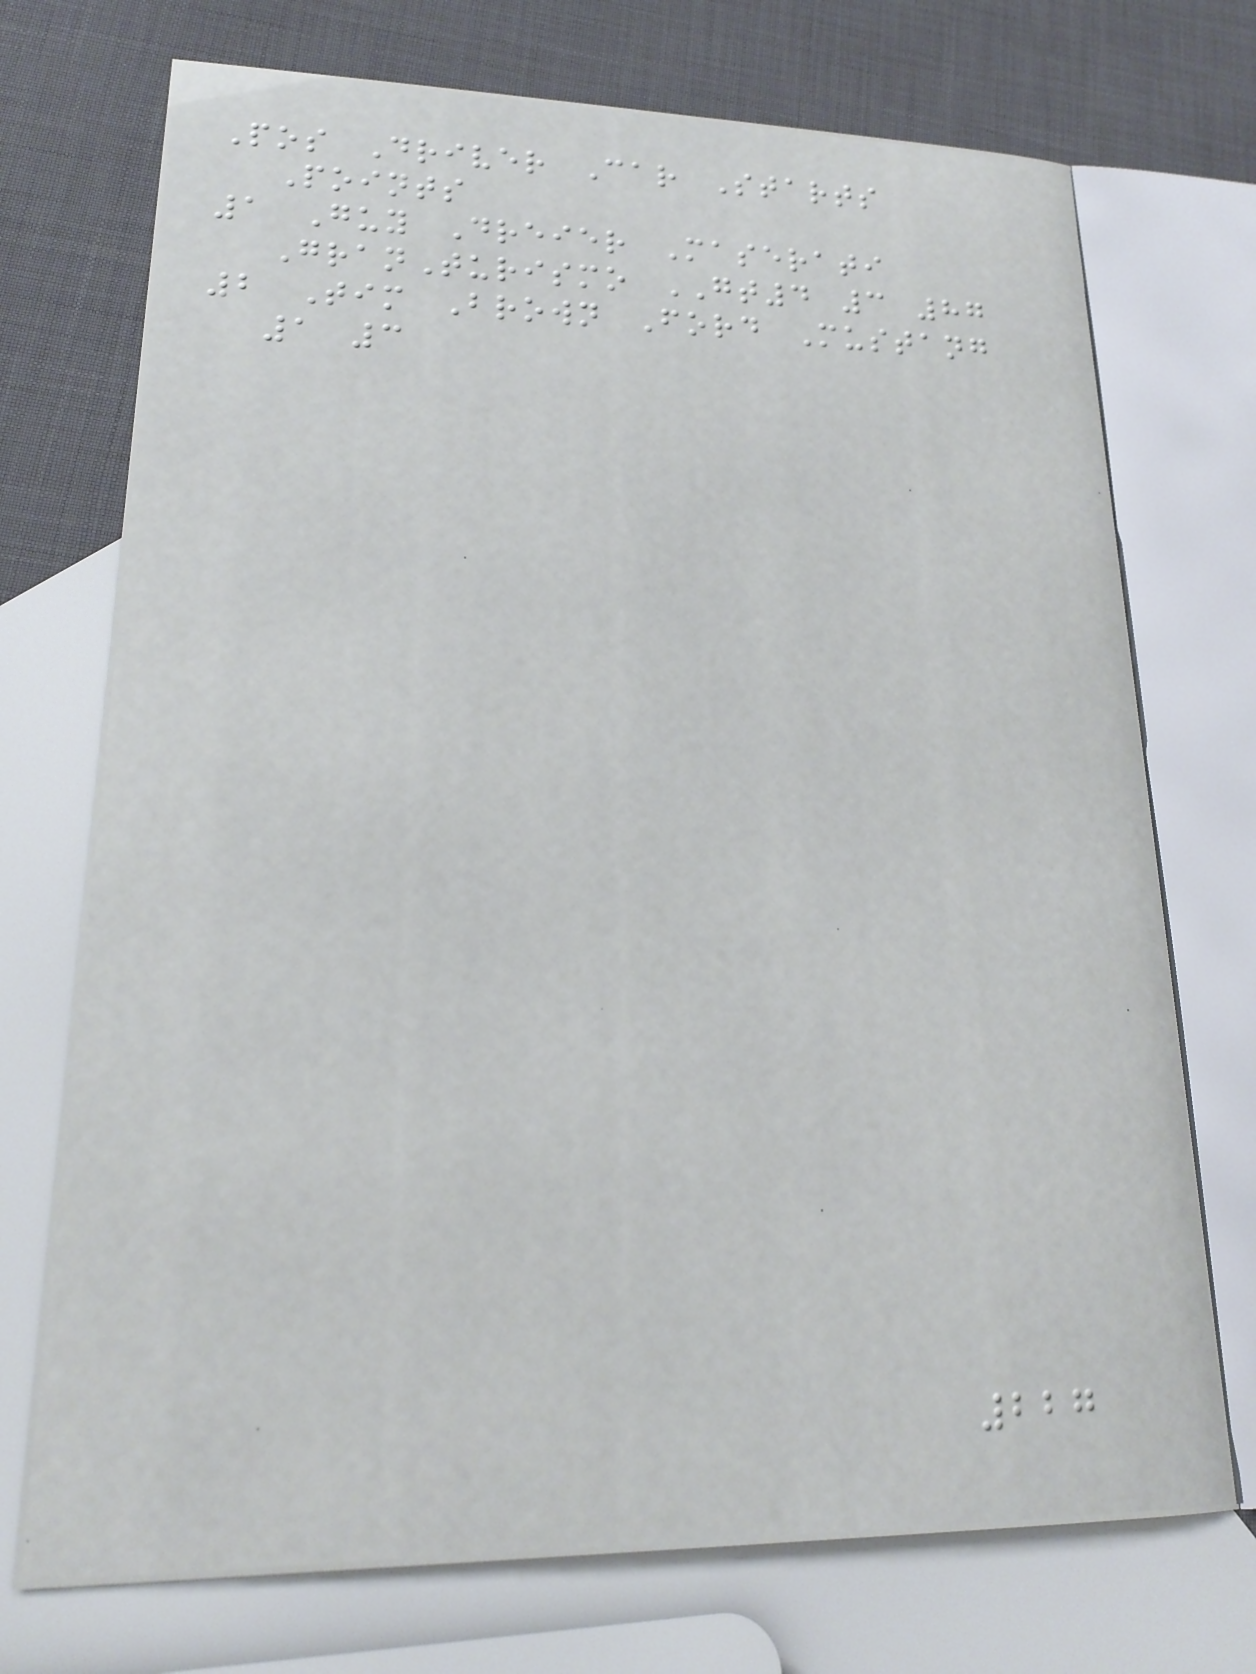Pos Driver Car Starts
Points
1 Guy Dreier Maserati
GranTurismo GT4 3 87
2 Tim Brown Ford Mustang
1 3
227
